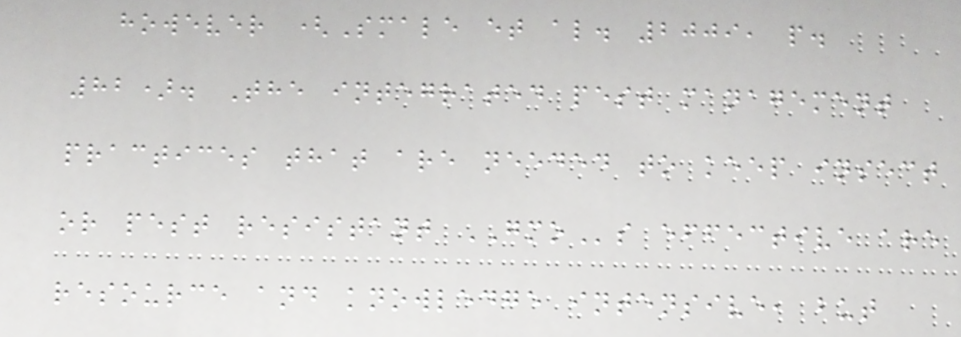however (Smale et al. 2009, p.
82). The integrated pest management
practices that are needed to keep insect
or pest resistant GMOs effective are
resource and knowledge intensive, but
